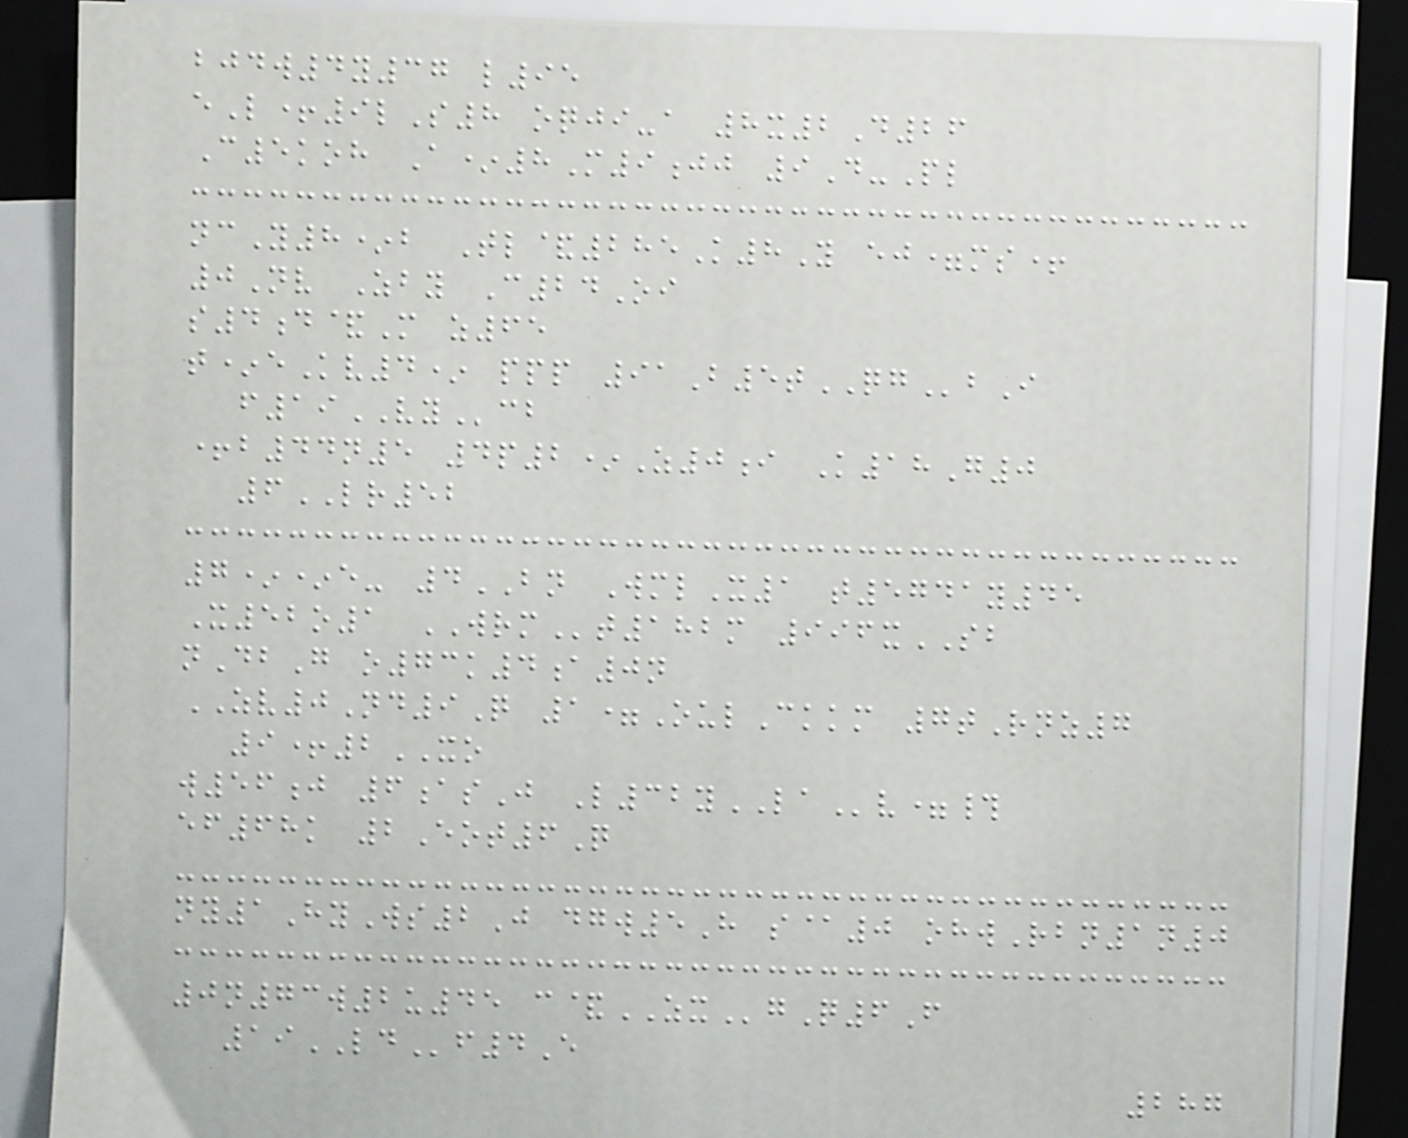bjdw4y37 l95
eL+9lS8 oqji-a 8x2D26
C5koh A*8M9jj 9D-Pl
ncY8*b Tl&285K8Y ej=ms+
0Nv Zby C24Oi
s4d&M z65
t*eKv4* ppp 91B5tQGbI
f19VYcb
+b44n5 4p2*Z0i K18G0
6LR52
7**e- 4BN WmlX1 t5741y45
X52o1 WRMt182m 996xSB
nDbG o73k4a0n
ZV0Nd9Q 1=OulCkkm 7tRnz7
9+2XO
w56j 6asJ L32yLAv=#
ef68k 2Eot6Q
ny1HyWs2J dgw5H s@0 ohwRbn1n0
0n73w2u45 c&ZXgQ6F
19LDf4E
287
